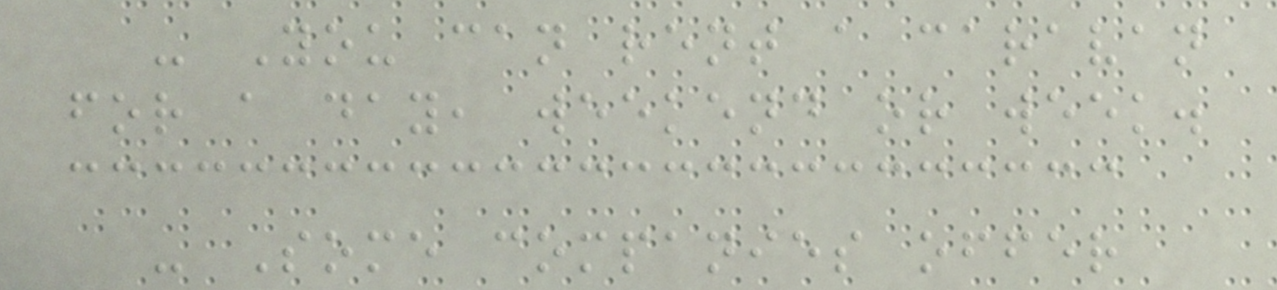- You can rent a caravan
for a day, weekend or week.
- Some companies offer
